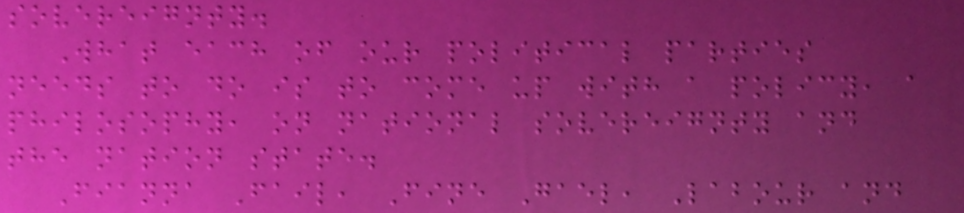sovereignty.
What each of our political parties
needs to do is to come up with a policy, a
philosophy, on national sovereignty and
the nation state.
Fianna Fail, Fine Gael, Labour and
